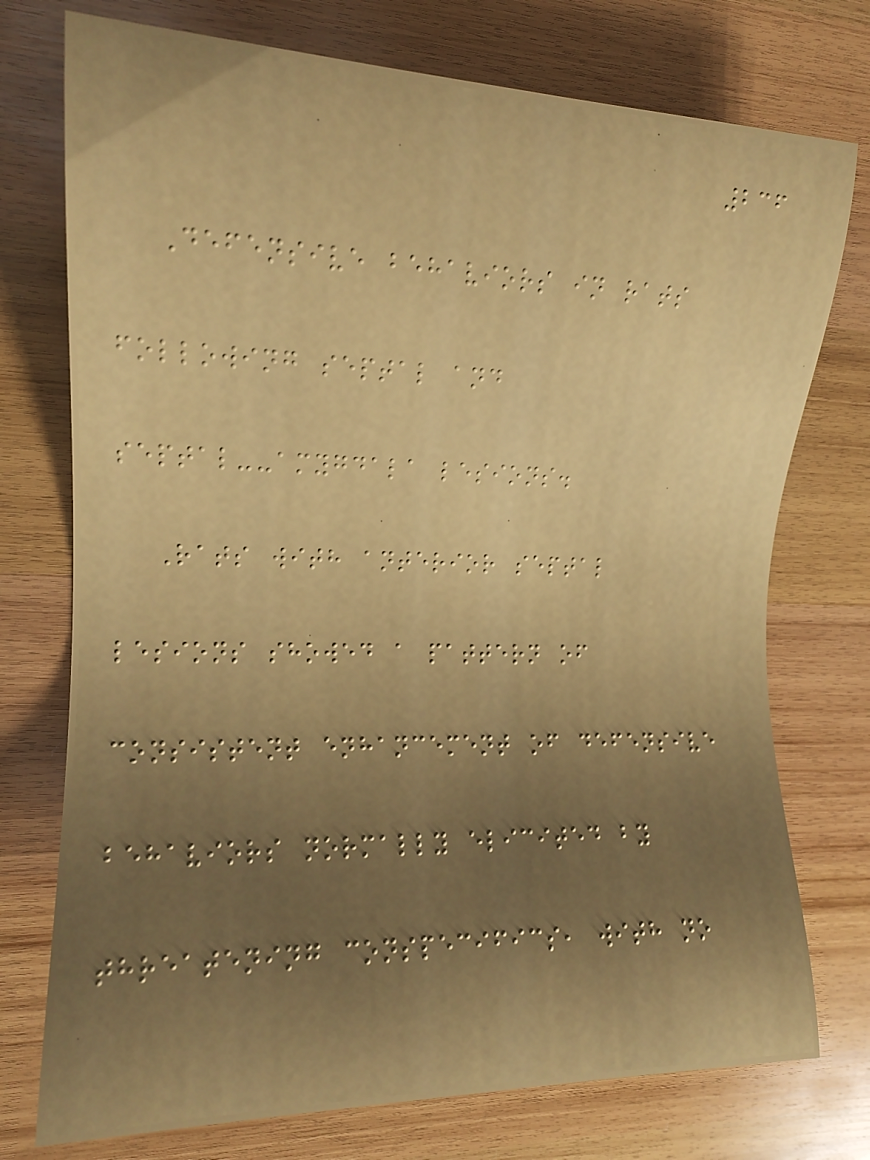236
Defensive behaviors in rats
following septal and
septal--amygdala lesions.
Rats with anterior septal
lesions showed a pattern of
consistent enhancement of defensive
behaviors normally elicited by
threatening conspecifics, with no
